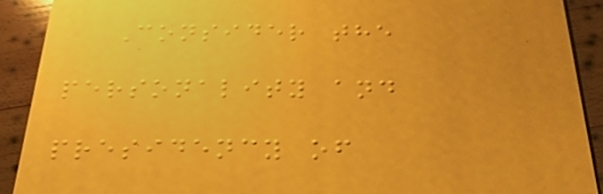Consider the
personality and
presidency of
